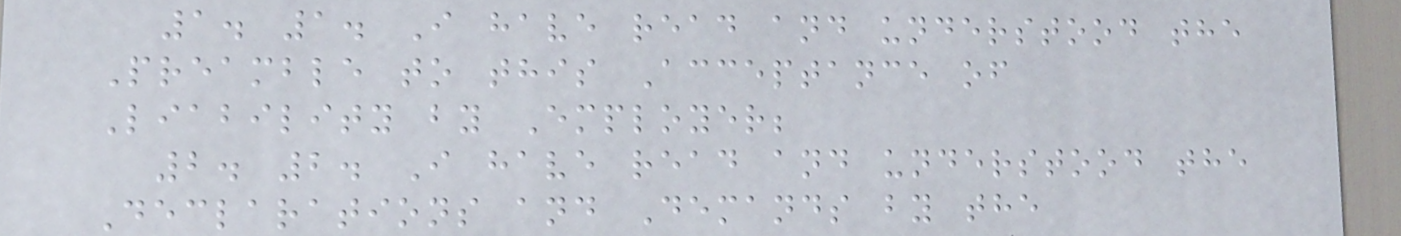1. 1. I have read and understood the
Preamble to this Acceptance of
Liability by Employer;
2. 2. I have read and understood the
Declarations and Demands by the
